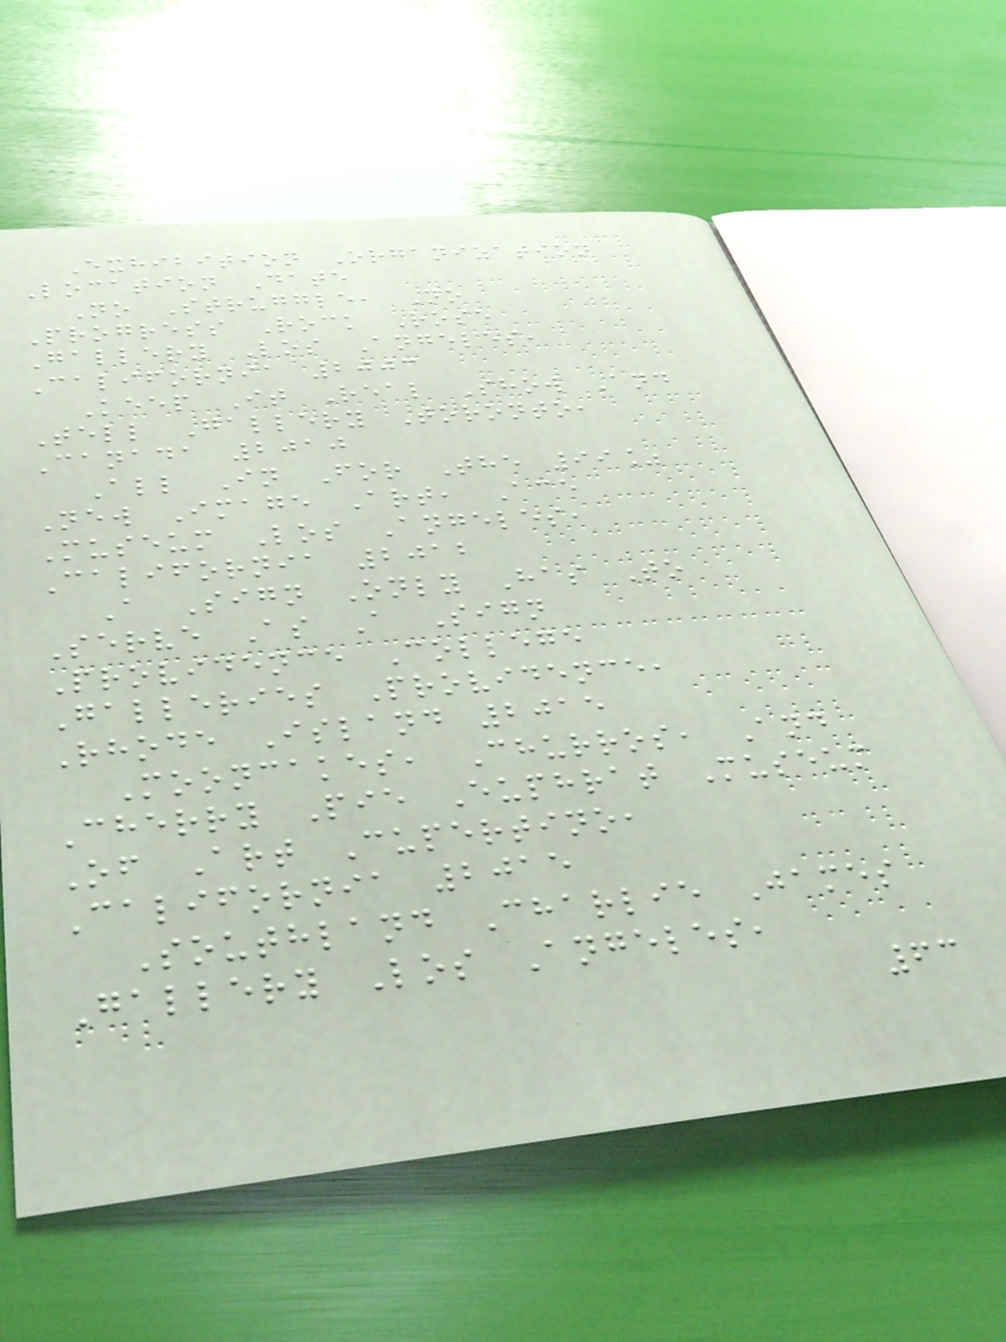Exhibition Organization
Location Date
No Struggle, No
Progress Rock Rose
Gallery Los Angeles,
California 2003
Keep It Real Show And
Tell Gallery Toronto,
Canada 2010
All In For The 99%
New Image Art, Ace
Museum Los Angeles,
California 2012
A Sign Only Has To
Serve As A Sign
Providence College
Galleries Providence,
Rhode Island 2015
Mooncakes, Churros, And
Cherry Pie Euphrat Museum
Of Art Cupertino,
California 2015
Southland Charlie James
Gallery Los Angeles,
63
